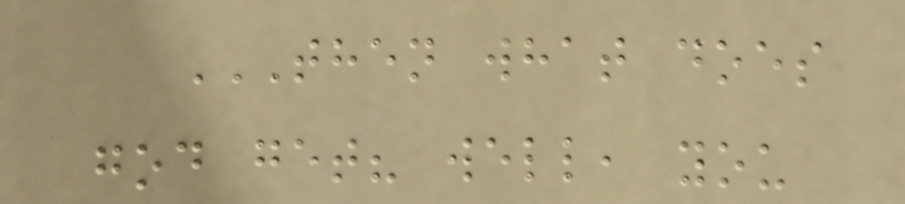THEN WHAT DOES
GOD GET? WELL, YOU
